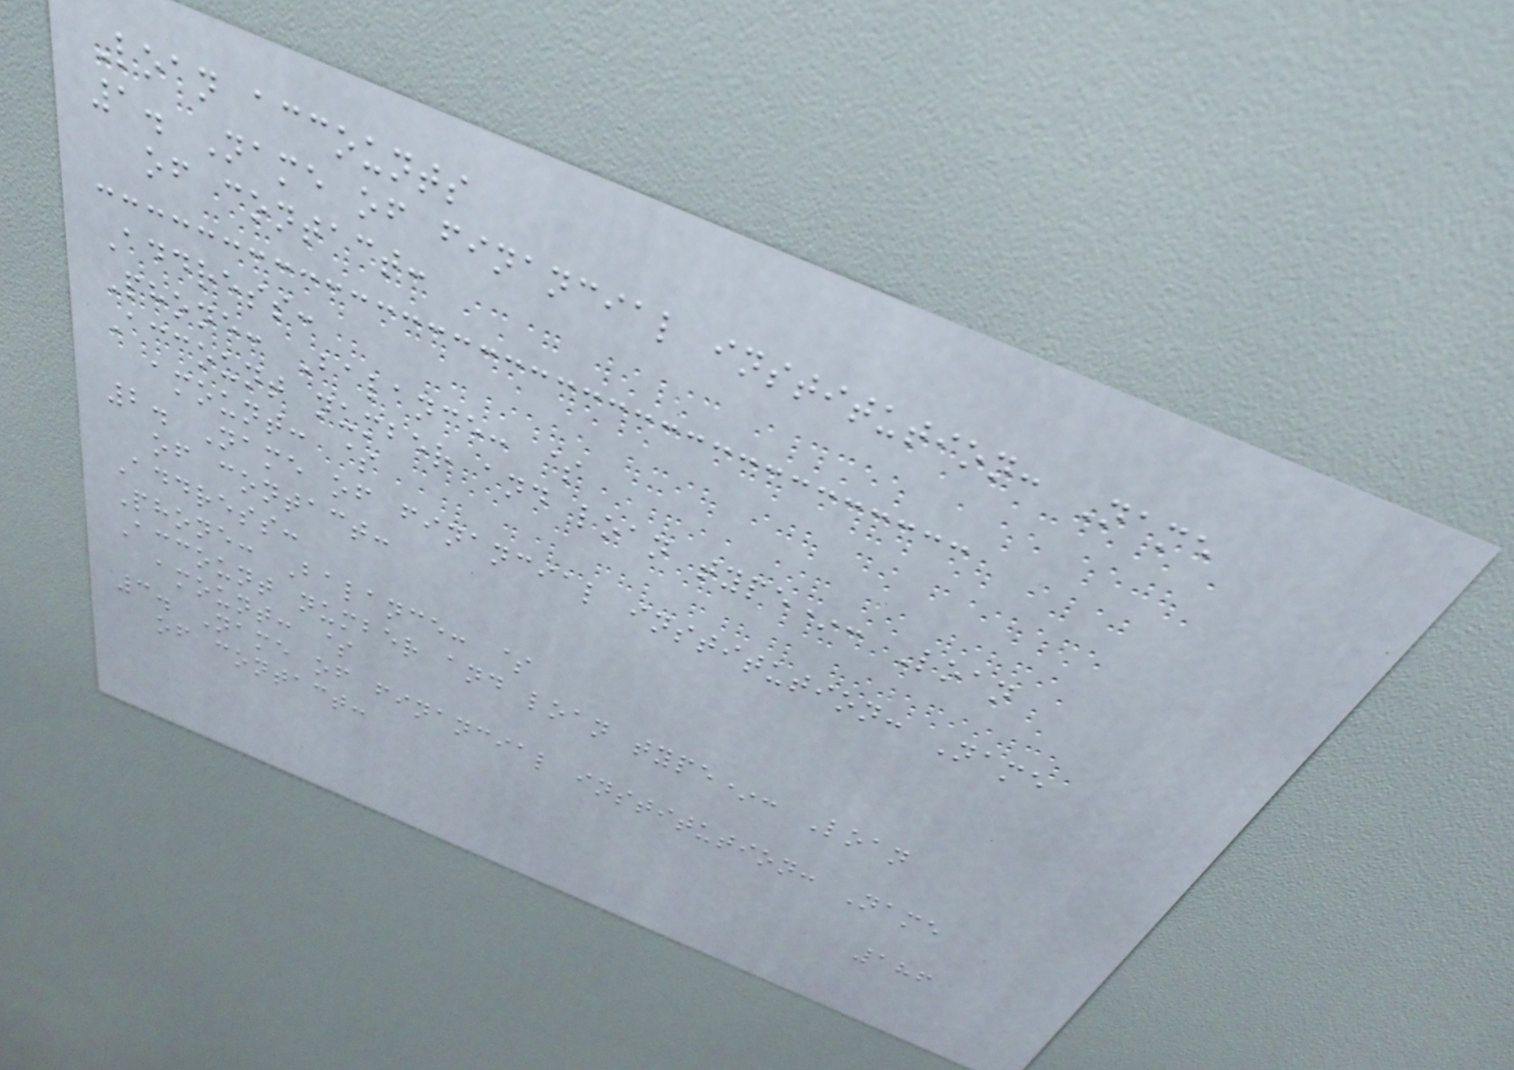Loan accounts
1. Name of financial institution: Name
of contact:
Address:
Phone: Balance: $
Account number and loan type*: Loan
amount: $
2. Name of financial institution: Name
of contact:
Address:
Phone: Balance: $
Account number and loan type*: Loan
amount: $
3. Name of financial institution: Name
of contact:
186
